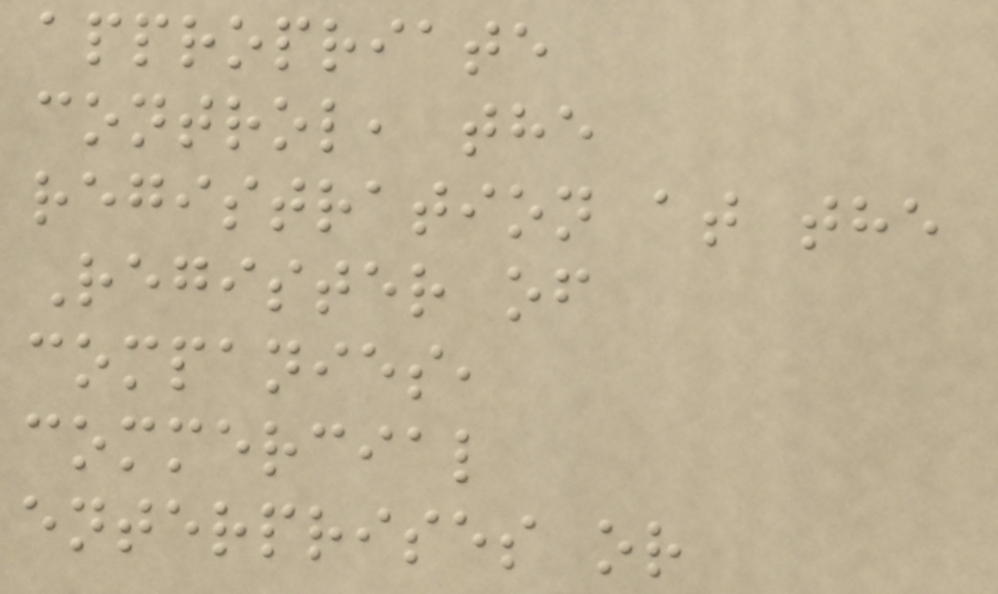appropriate
control, the
registration at the
Register of
companies,
commercial
enterprises or
